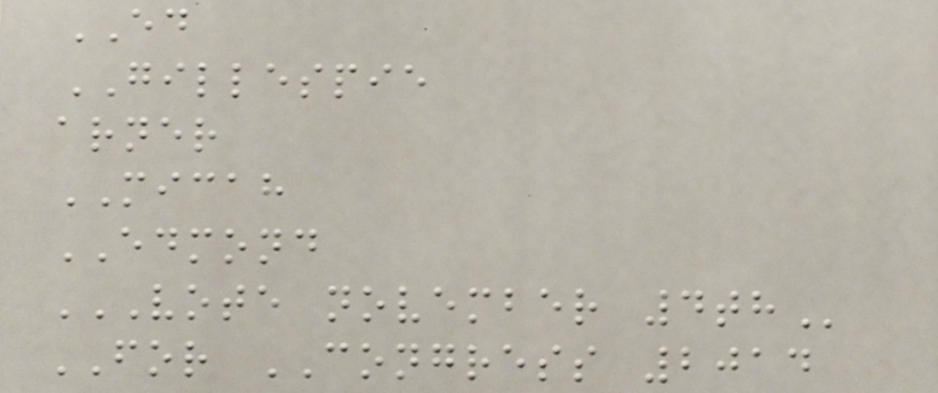ED
GILLESPIE
arner
MICAH
EDMOND
VOTE NOVEMBER 4TH
FOR CONGRESS 2014
